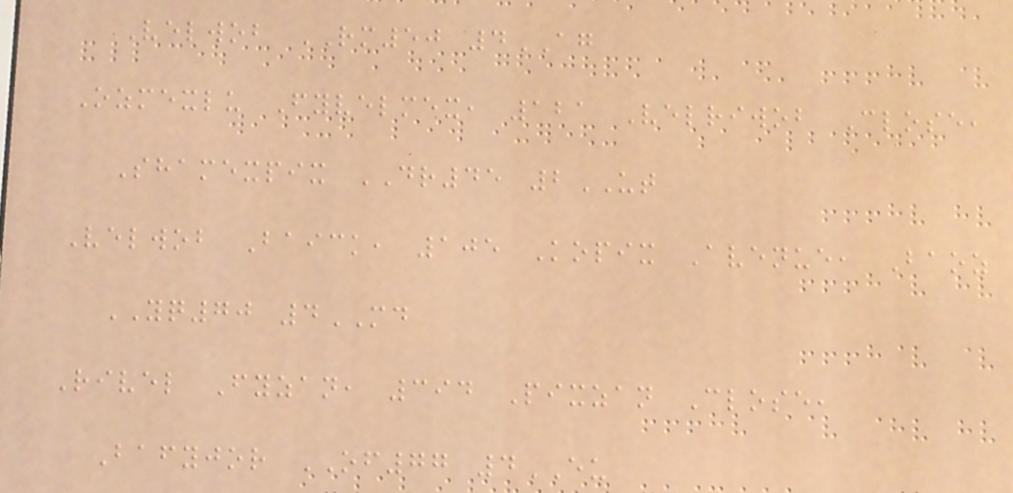Velwob RM50 4AG
Ozmexlu Fyvelmex, 121 Velriwob Close,
Shamexpix DR45 2UT
Velwob Baick, 105 Kopix Avenue, Baoz
YQ70 4MD
Rivel Fyzan, 394 Pixzan Close,
Bafyjor OF77 4EU
